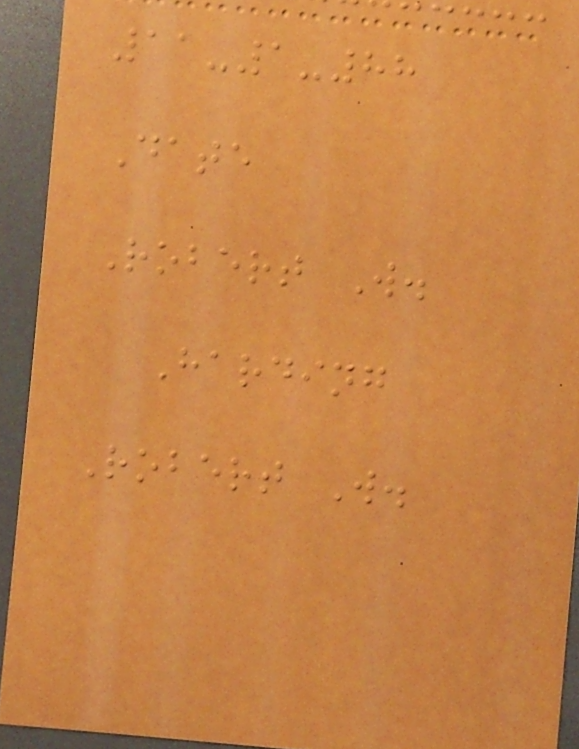11-1-88
Date
Robert W.
Harding
Robert W.
